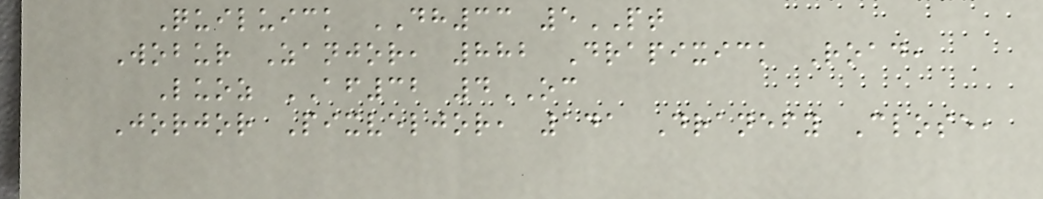Quiluick DH33 5PT
Wobur Zanjor, 882 Drapixick Road,
Luoz AF32 4OC
Jorjor Pixveljor, 141 Dranefy Close,
